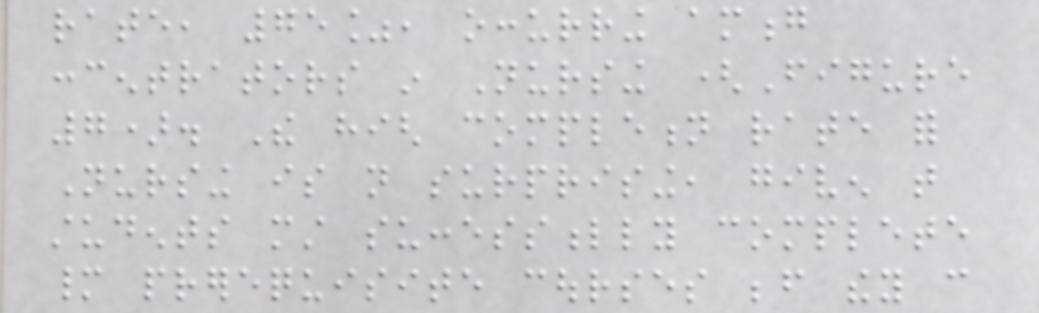rate, 75%, occurring among
concentrators in Nursing (Figure
7). The high completion rate for
Nursing is not surprising, given that
students must successfully complete
many prerequisite courses before they can
